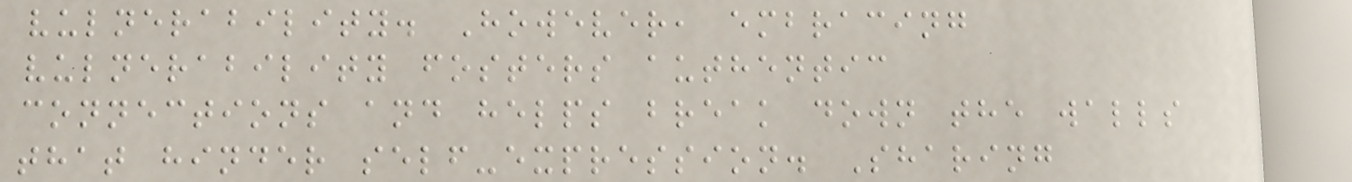vulnerability. However, embracing
vulnerability fosters authentic
connections and helps break down the walls
that hinder self-expression. Sharing
